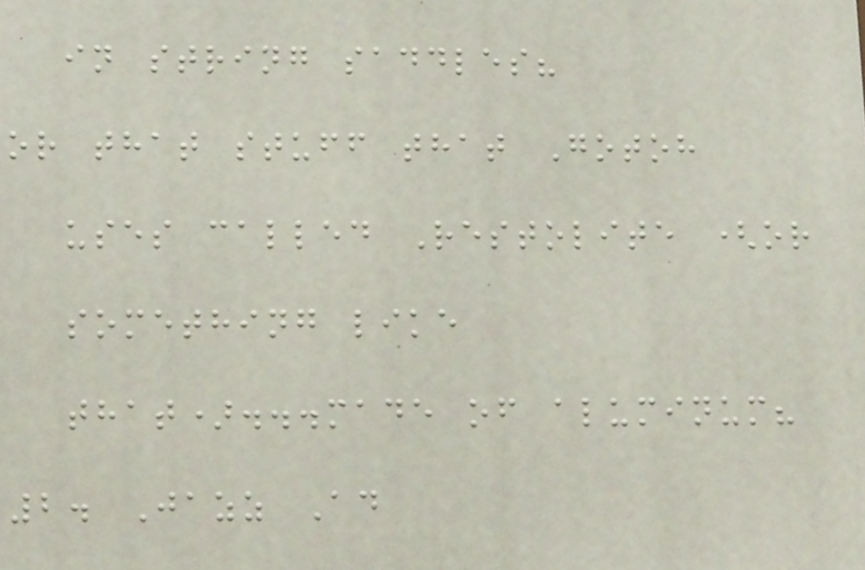in string saddles?
or that stuff that Gotoh
uses called Restolite (or
something like
that)...made of aluminum?
2. Jazz Ad
